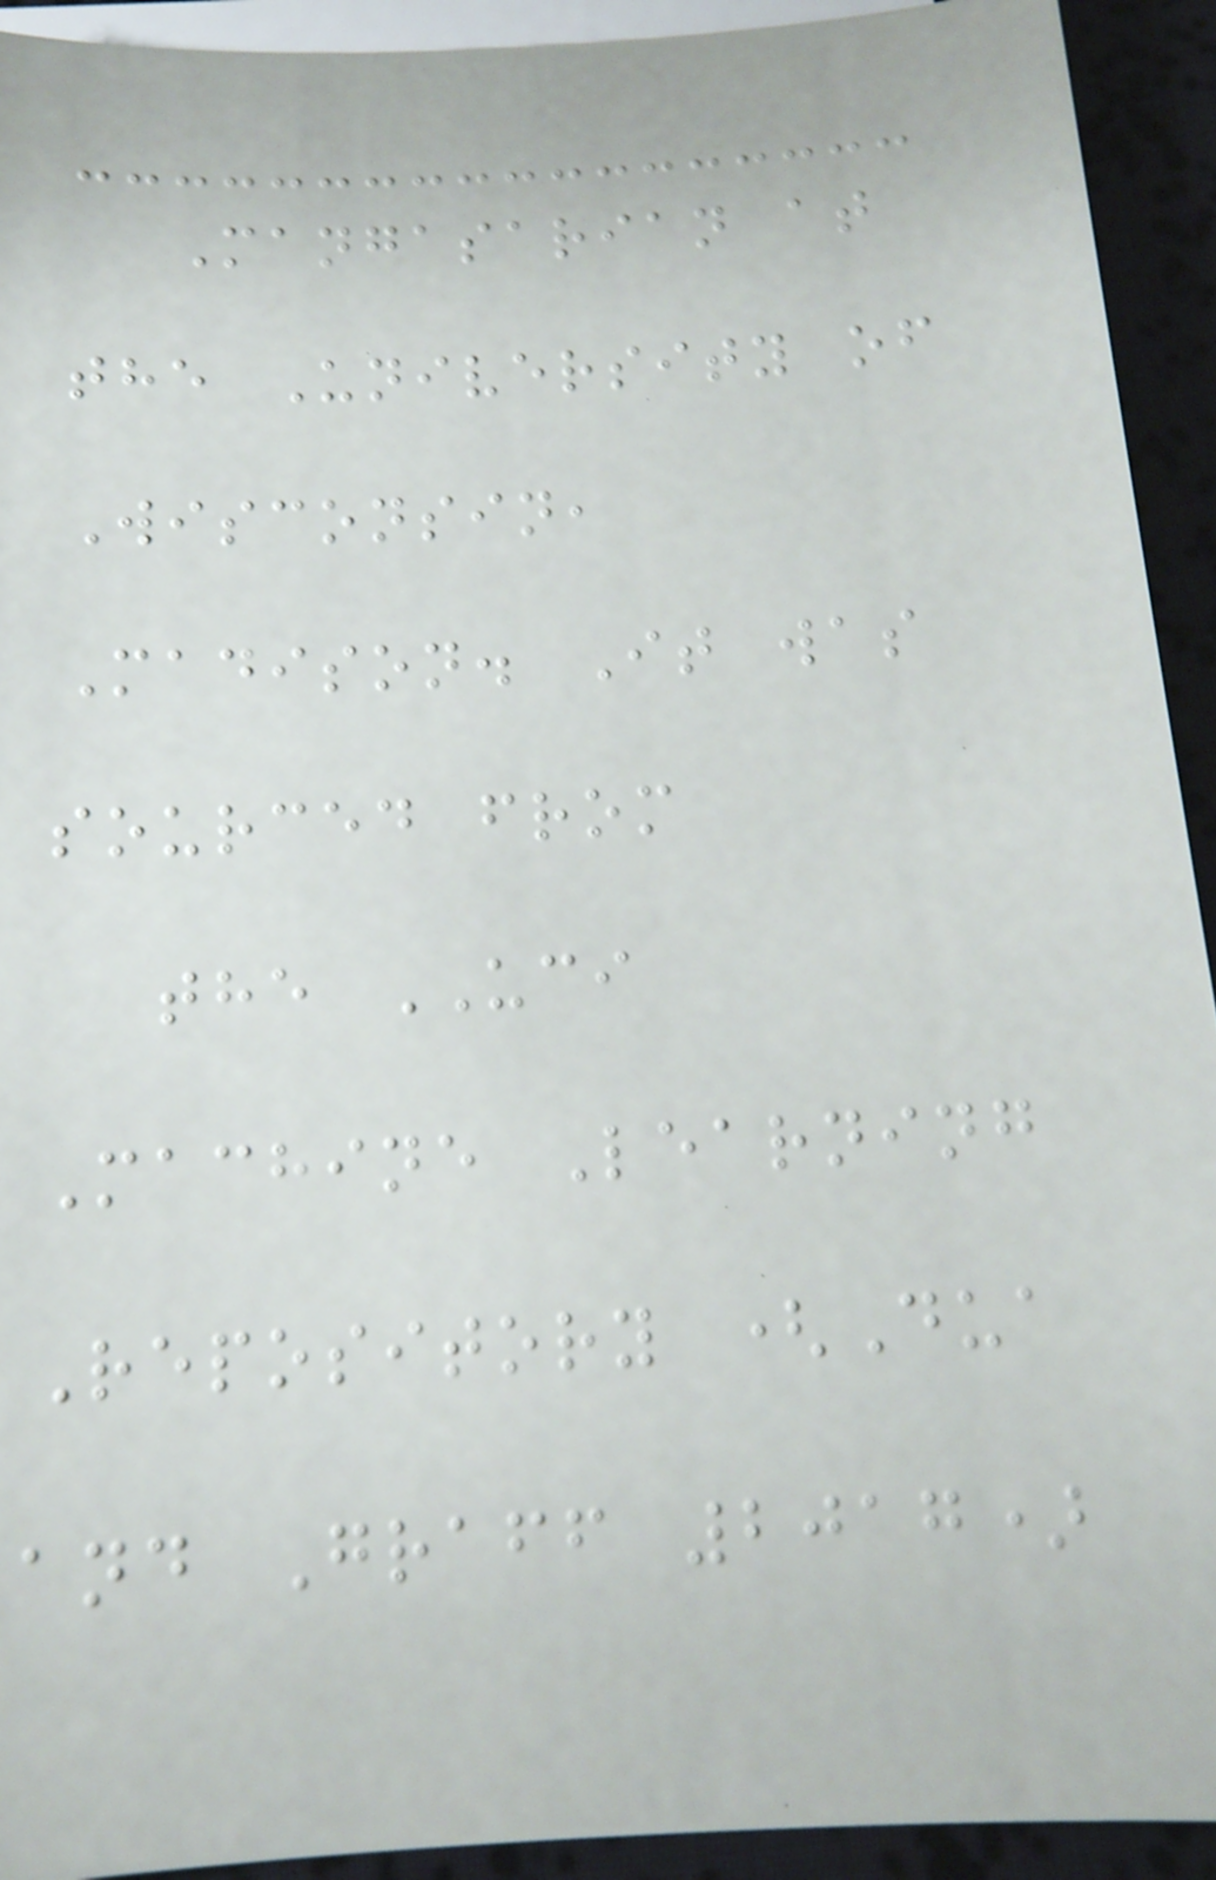Mangasarian at
the University of
Wisconsin,
Madison. It was
sourced from
the UCI
Machine Learning
Repository (Dua
and Graff 2017)
